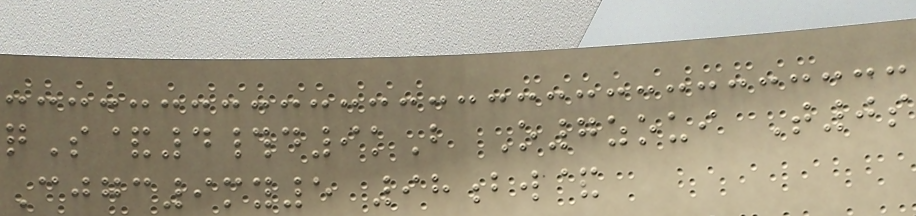qS&4#d9kB O7zoui T0s
Cjgc9my5 98bw&
